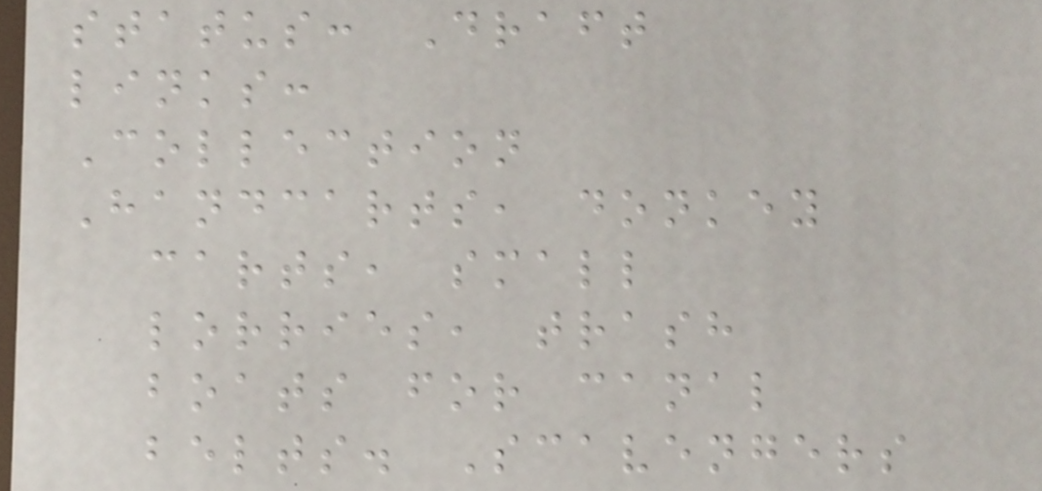status: Draft
links:
Collection
Handcarts, donkey
carts, small
lorries, trash
boats for canal
belts. Scavengers
